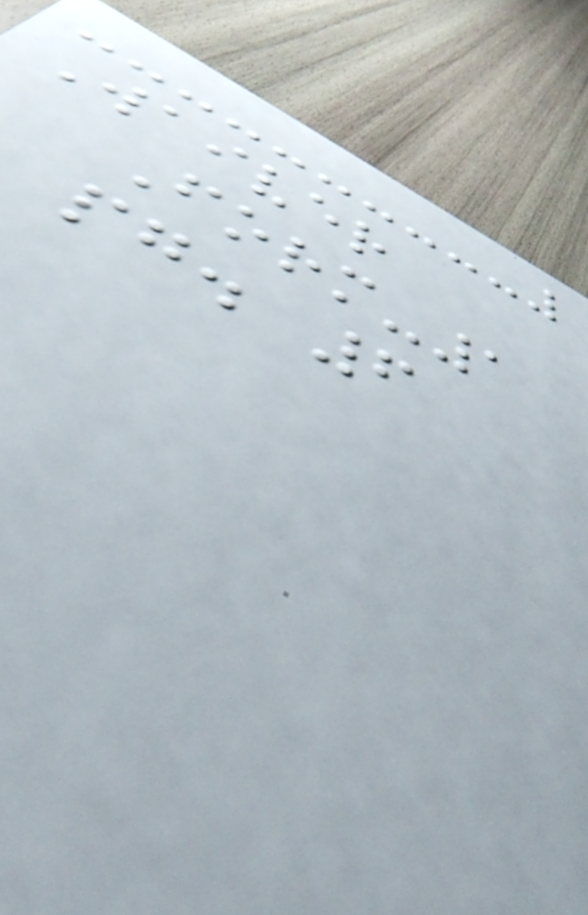Waiver
Form-1
pg. 6
